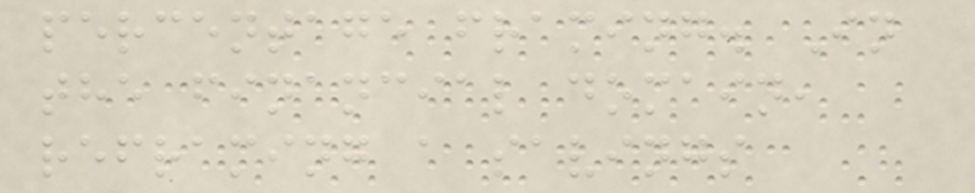percentage framing. In
the financial domain,
reframing a savings
